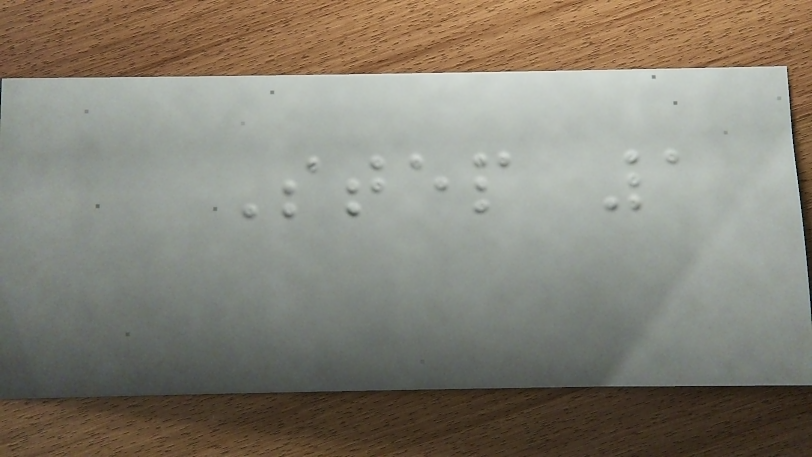Step 1
